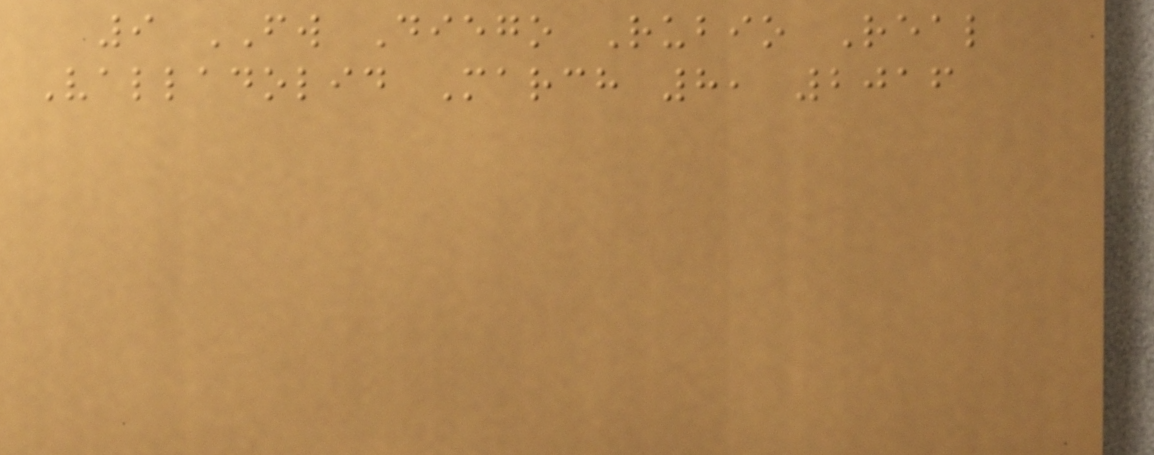9 FW Diego Rubio Real
Valladolid March 8, 2016
